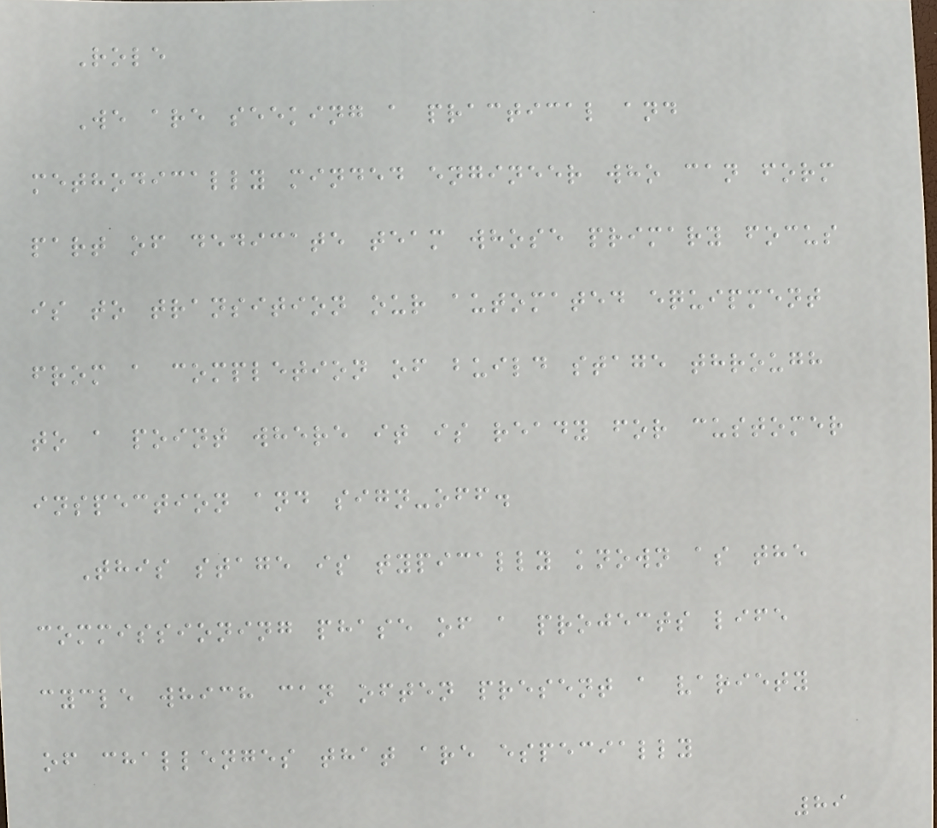Role
We are seeking a practical and
methodically minded engineer who can form
part of dedicate team whose primary focus
is to transition our automated equipment
from a completion of build stage through
to a point where it is ready for customer
inspection and sign-off.
This stage is typically known as the
commissioning phase of a projects life
cycle which can often present a variety
of challenges that are especially
89
